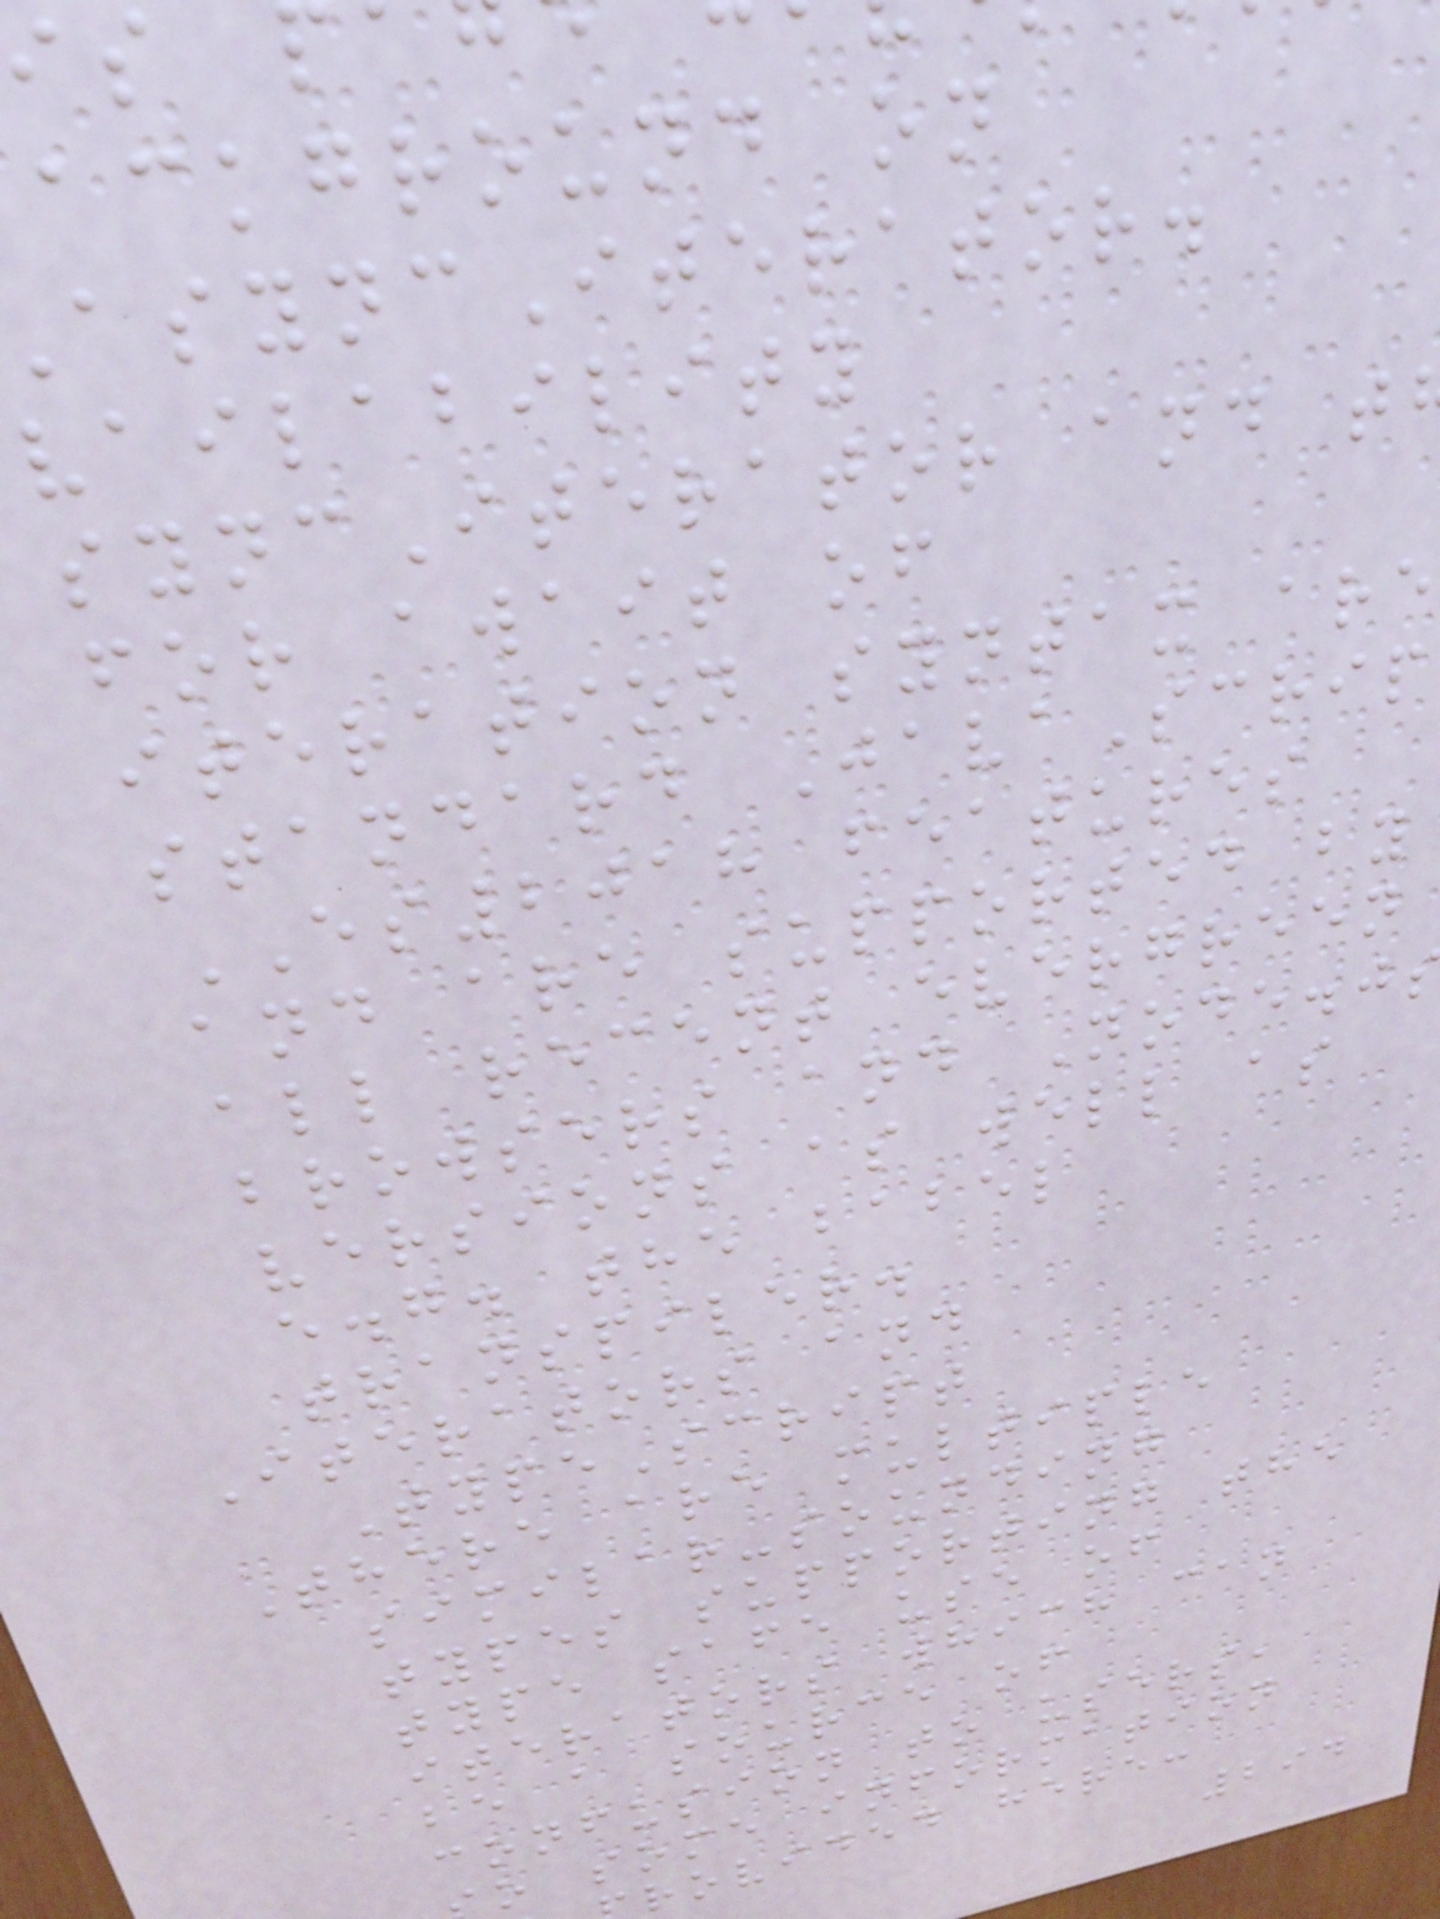ackground on
syncIterator.
vailability
syncIterator and t
for await of
iteration syntax are
standard JavaScrip
ES2018 features
and are supported by
all recent evergreen
browsers and Node.j
versions as well as
e.g. the babel
transpiler.
Iterators and
TypeScript
There are multiple
similar-sounding
types supporting the
type safe use of
iterators which can
be a source of
confusion to users,
o some information
rovided here:
294
